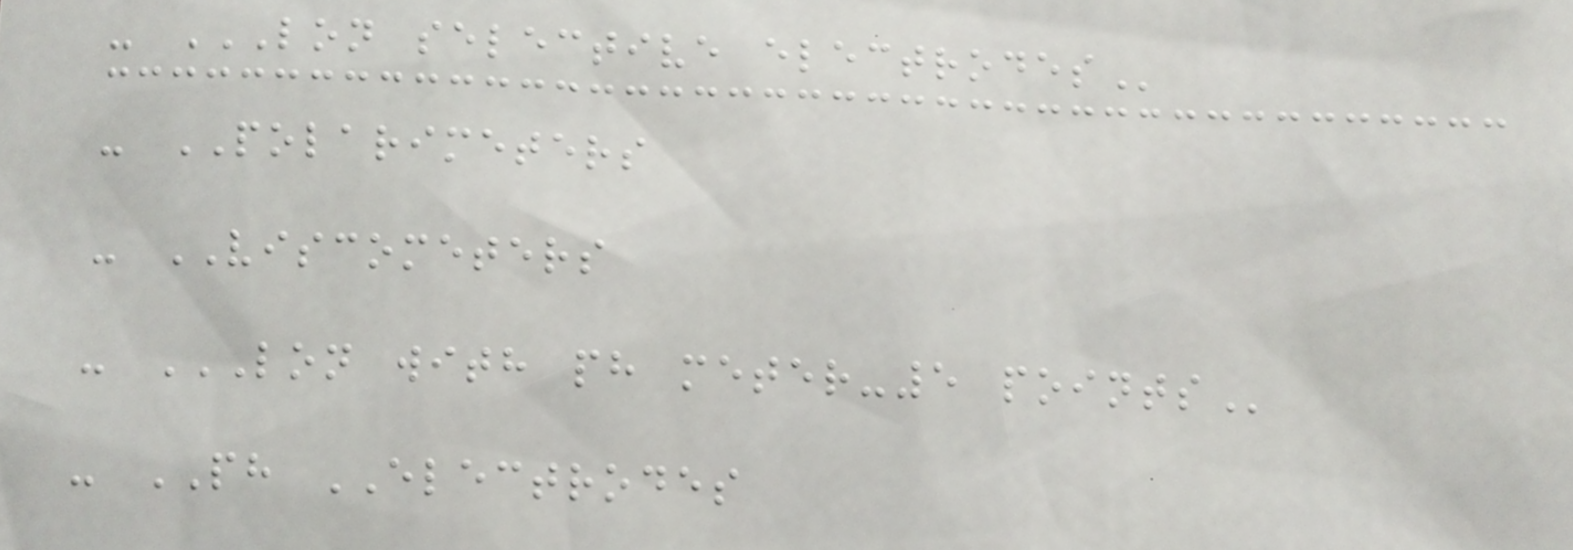- LON SELECTIVE ELECTRODES
- POLARIMETERS
- VISCOMETERS
- LON WITH PH METER-5 POINTS
- PH ELECTRODES
